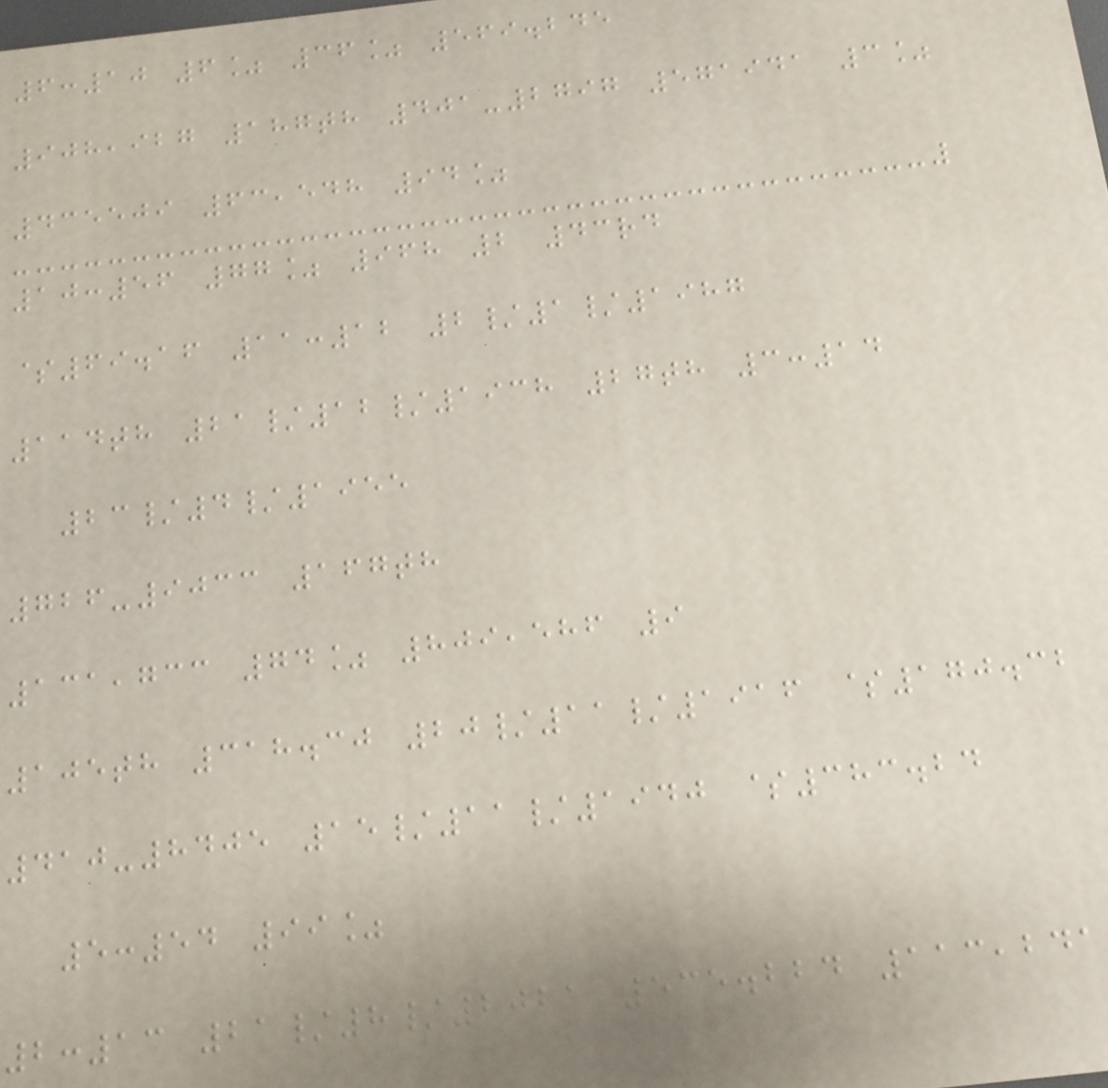6:10 6% 36% 569.245
908,927 187th 401-2797 571941 3%
435509 63,548 94%
10:56 77% 968 2 43rd
$69.16 11:12 2/1/1987
114th 21/12/1938 27th 3:14
23/4/1955
726-9033 167th
131,733 74% 809,586 9
105th 318.30 20/11/1916 $170.32
410-8405 15/11/1940 $383.24
5:54 99%
2:13 21/8/2021 535.224 113,241
